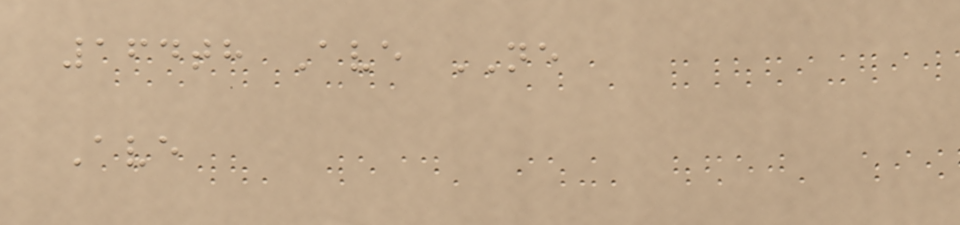164th Ave NE
Ave
